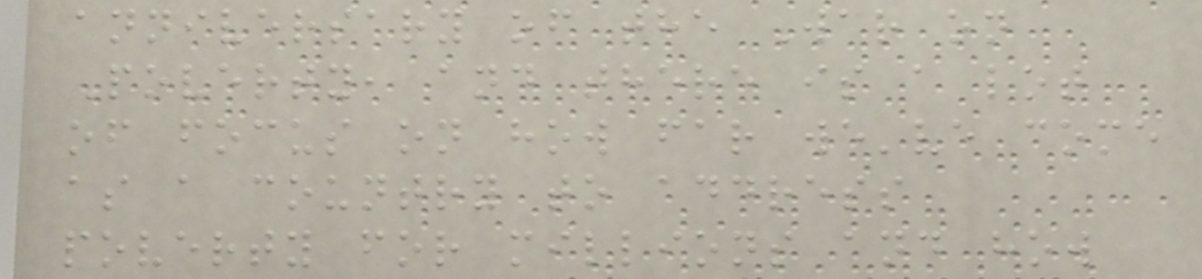anniversary of the War on
Poverty, and there is a lot
of focus on how far we've come
as a country to address
poverty for millions and how
